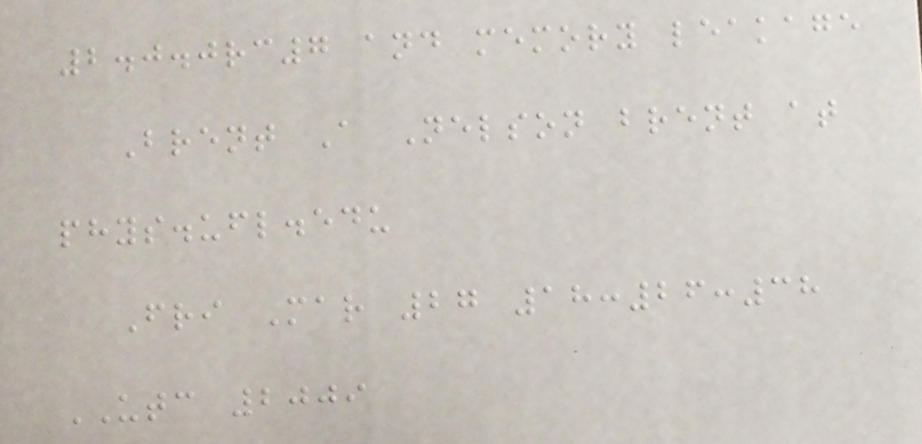2.0.0rc7 and memory leakage
Brent A Nelson brent at
phys.ufl.edu
Fri Mar 27 18:26:38
UTC 2009
